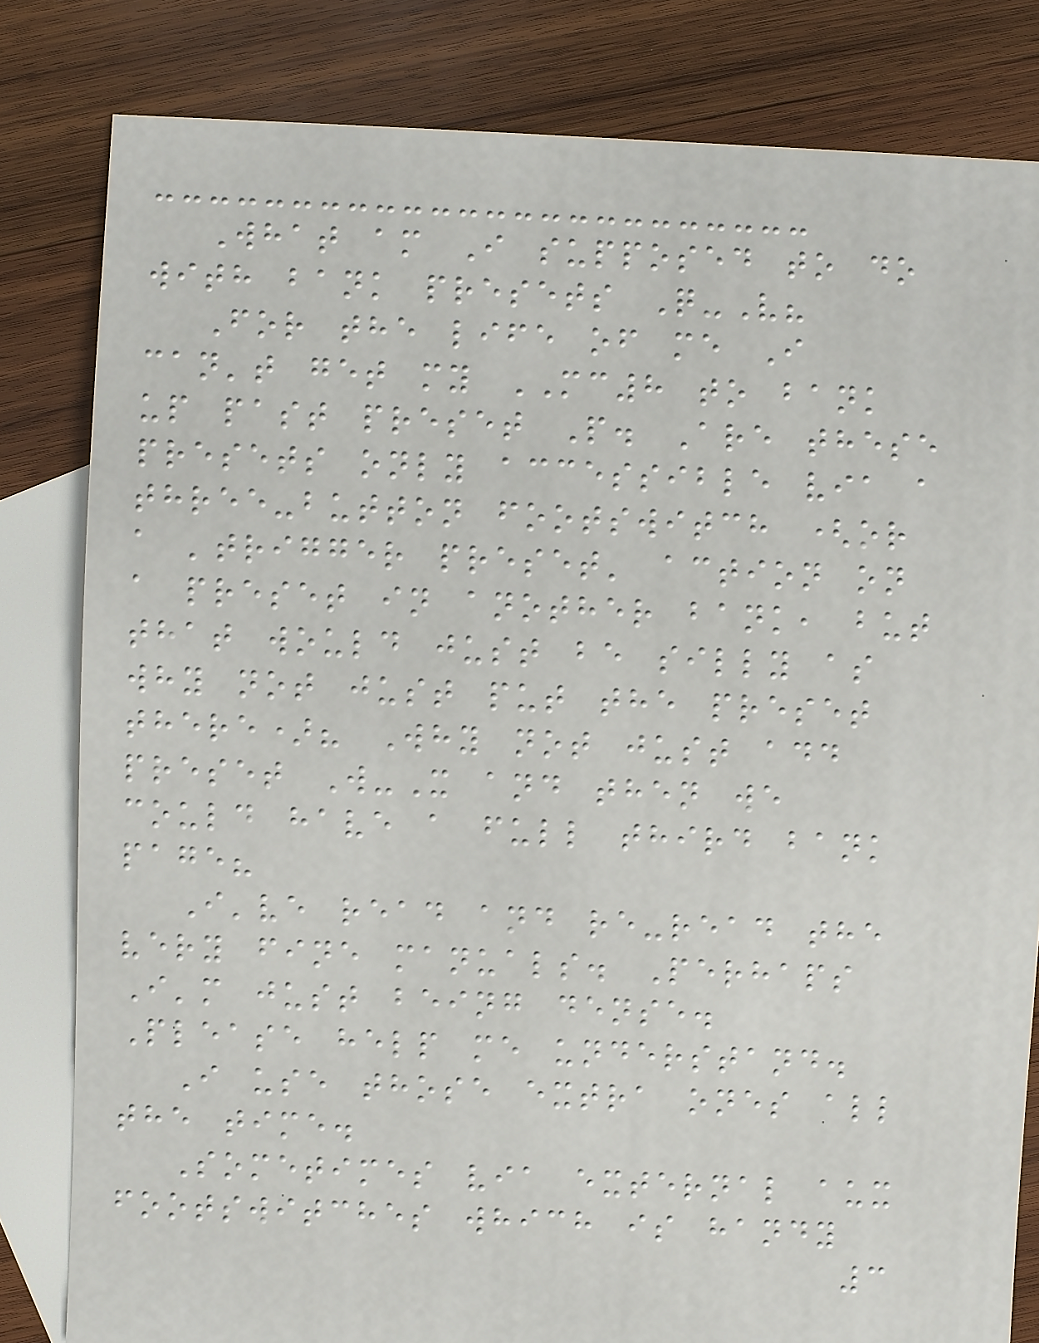What am I supposed to do
with bank presets Q-V?
For the life of me I
can't get my MC8 to bank
up past preset P. Are these
presets only accessible via a
three-button footswitch (or
a 'trigger preset' action on
a preset in another bank, but
that would just be silly as
why not just put the preset
there)? Why not just add
preset W-X and then we
could have a full third bank
page?
I've read and re-read the
very fine manuals. Perhaps
I'm just being dense.
Please help me understand.
I use those extra ones all
the time.
Sometimes via external aux
footswitches which is handy
3
